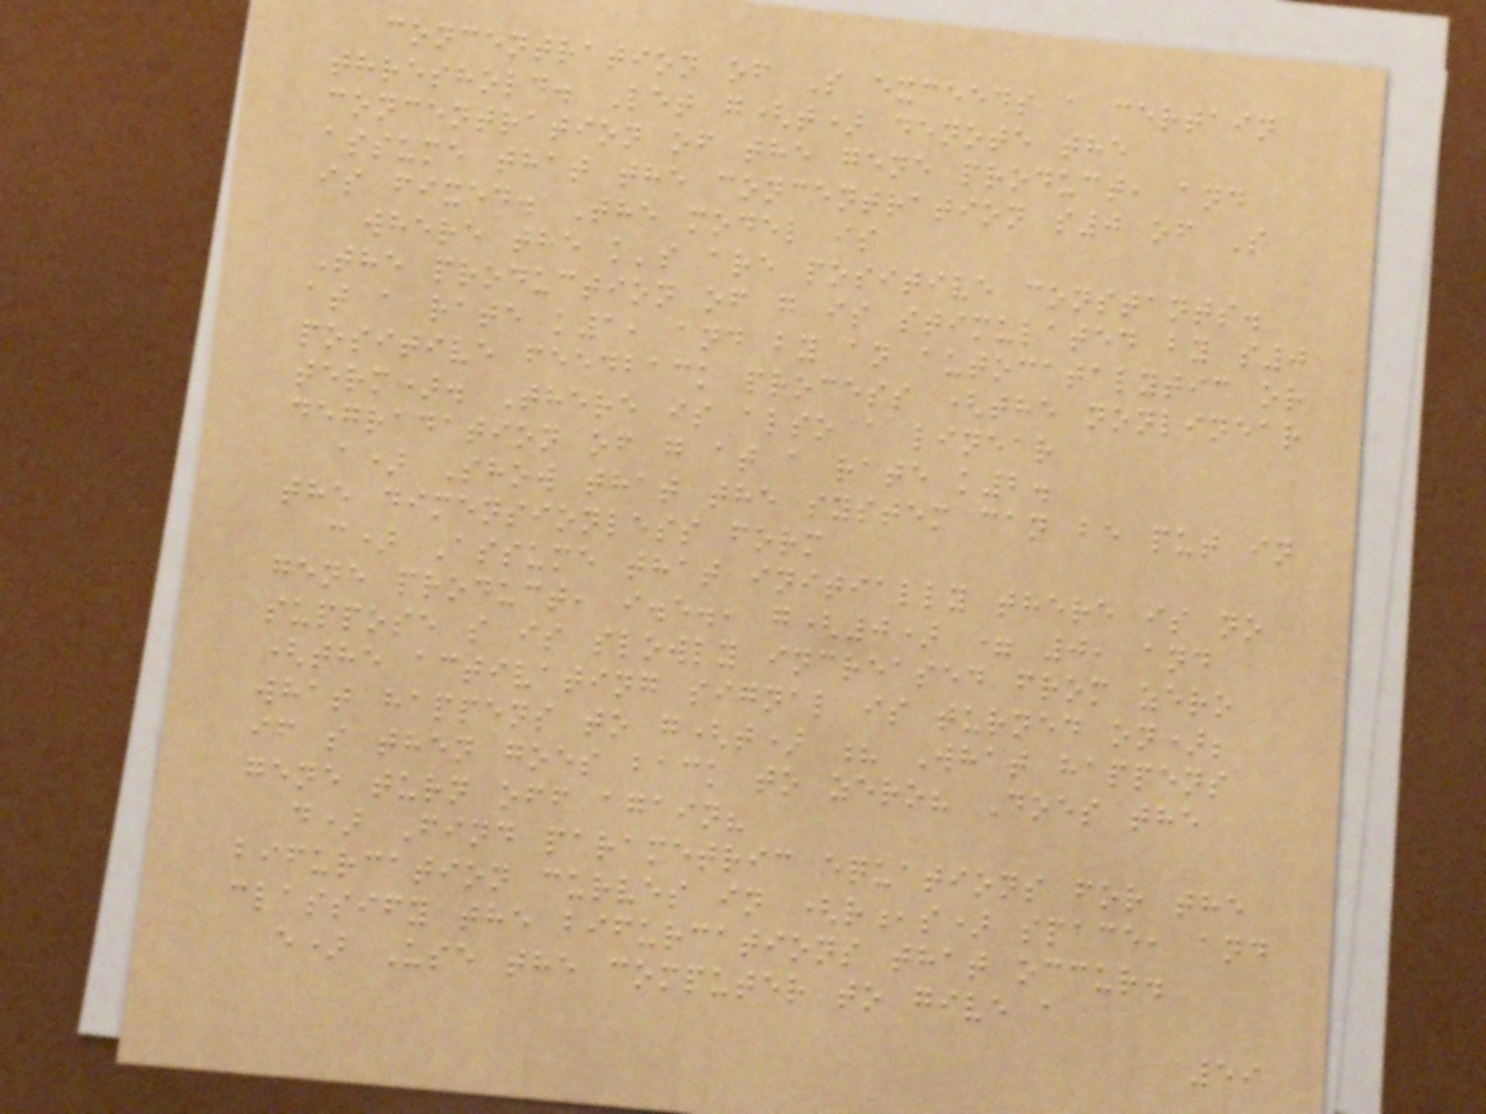concentration of S exceeds a certain
threshold. Let g(t) denote the
concentration of the gene product, and
assume that the concentration s0 of S
is fixed. The model is
where the k's are positive constants.
The production of g is stimulated by s0
at a rate k1, and by an autocatalytic or
positive feedback process (the nonlinear
term). There is also a linear
degradation of g at a rate k2.
a) Show that the system can be put in
the dimensionless form
c) Assume that initially there is no
gene product, i.e., g(0) = 0, and
suppose s is slowly increased from zero
(the activating signal is turned on);
what happens to g(t) ? What happens
if s then goes back to zero? Does the
gene turn off again?
d) Find parametric equations for the
bifurcation curves in (r,s) space, and
classify the bifurcations that occur.
e) Use the computer to give a
59
